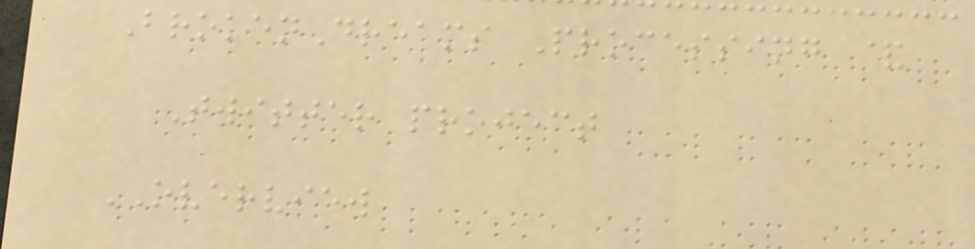BrokenDreams Processing &
Twitter project
OVERVIEW
